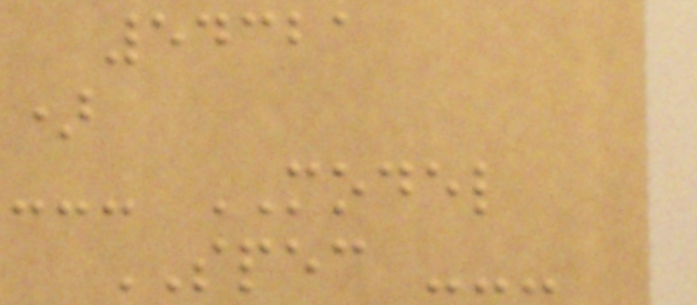54321
)
--- MODEL
SPEC ---
